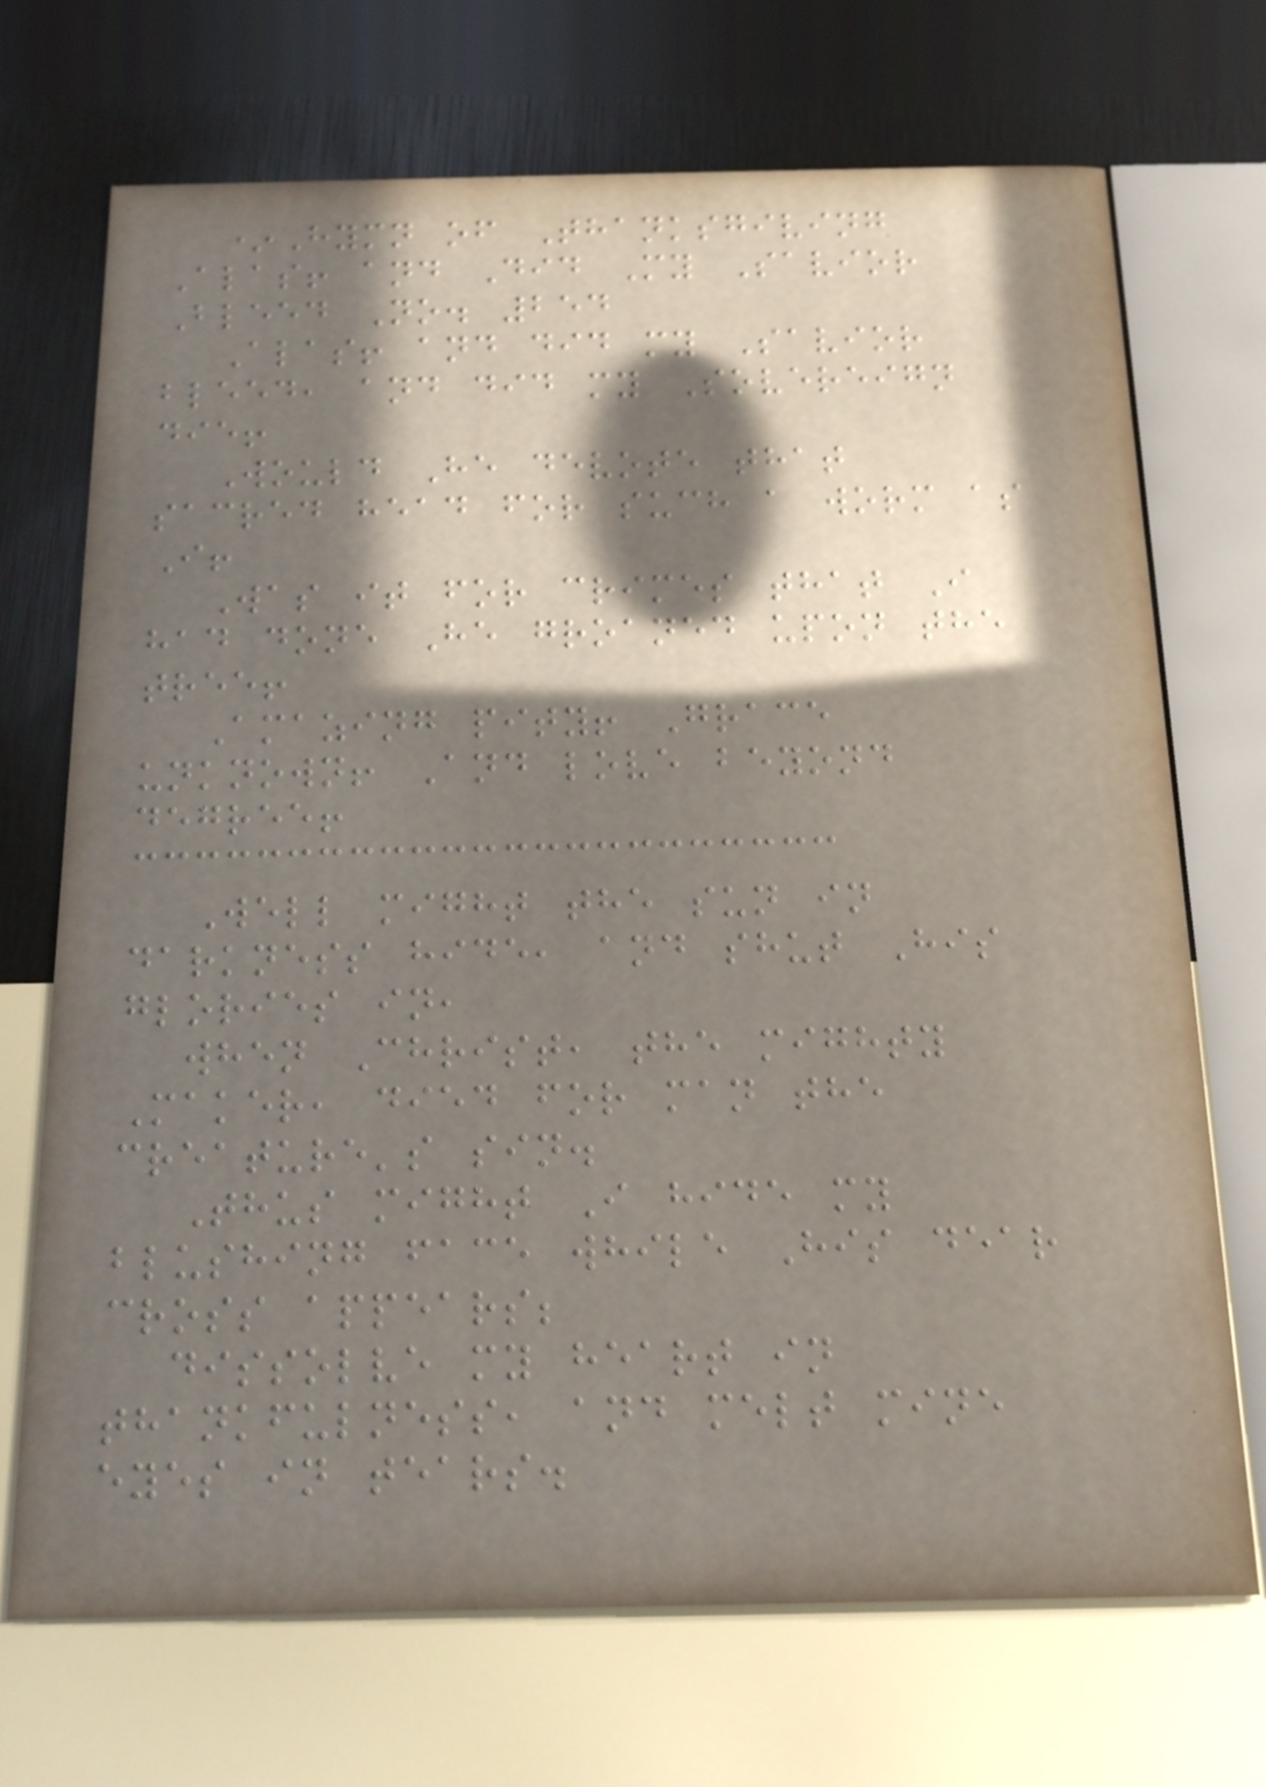*Hymn of Thanksgiving
Alas! and Did My Savior
Bleed No. 254
Alas! and did my Savior
bleed, and did my Sovereign
die!
Would He devote that
sacred head for such a worm as
I!
Was it for crimes that I
had done He groaned upon the
tree!
Amazing pity! Grace
unknown! And love beyond
degree!
Well might the sun in
darkness hide, and shut His
glories in,
when Christ, the mighty
Maker, died for man the
creature's sin.
Thus might I hide my
blushing face while His dear
cross appears;
dissolve my heart in
thankfulness, and melt mine
eyes in tears.
